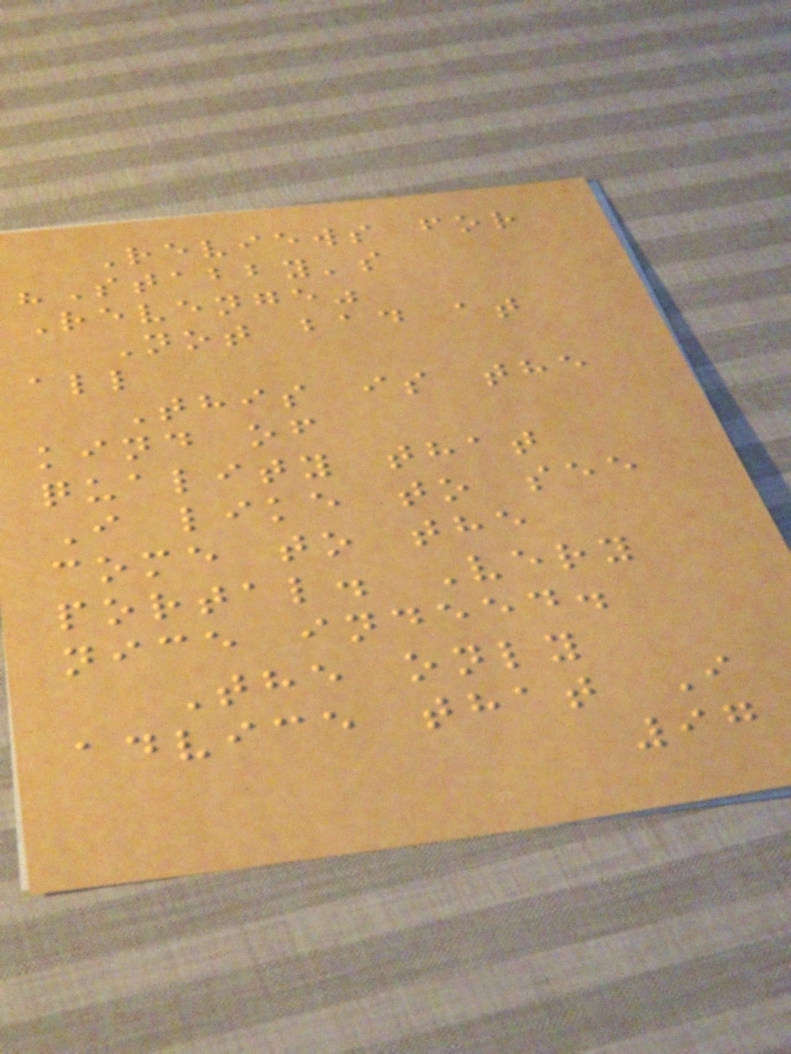Reviews for
"Stabby's
Revenge"
Not bad at
all
This is the
kind of
quality that
I like to see
come to the
portal. Very
nice indeed.
The only
advice that I
97
